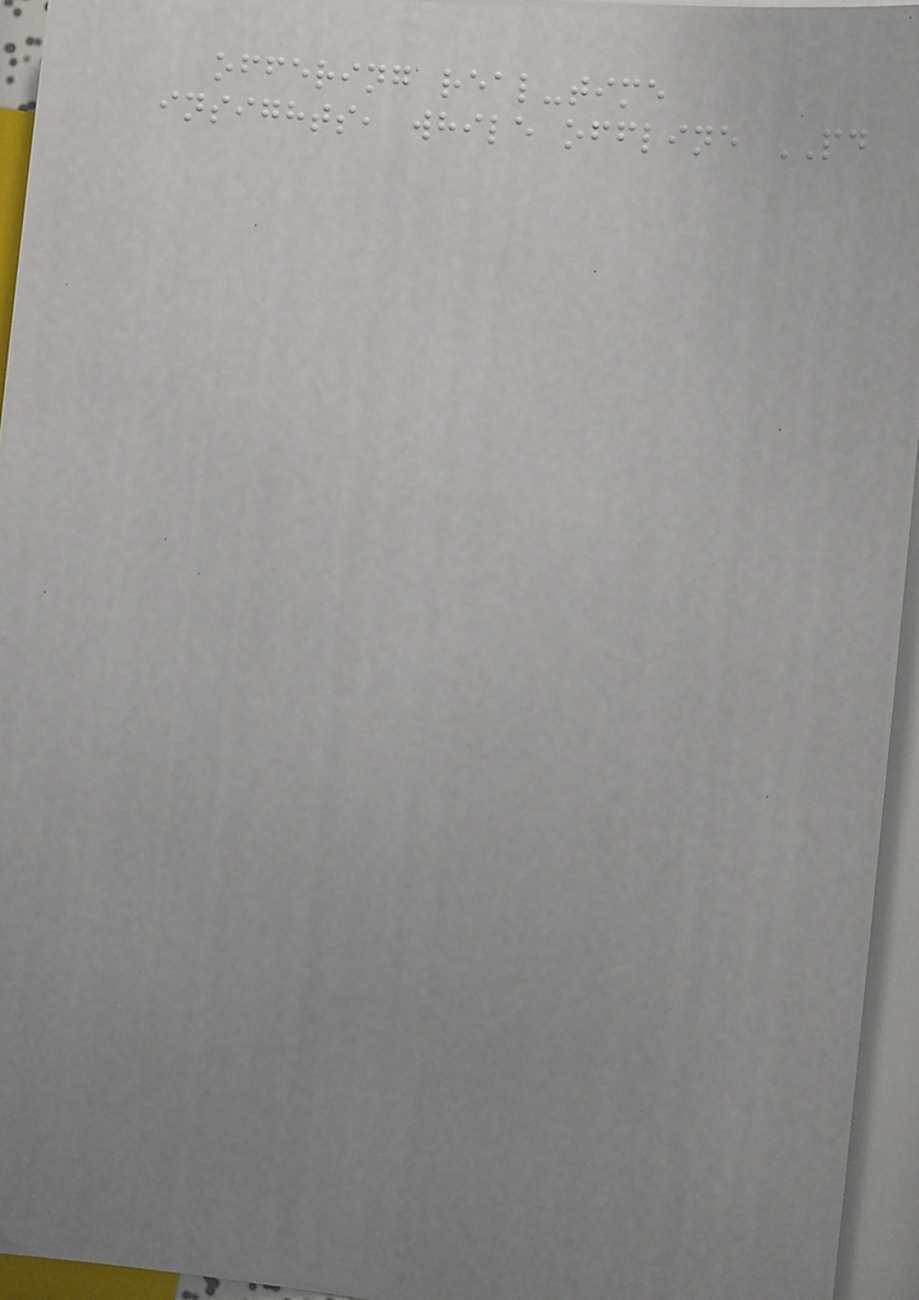offering real-time
insights, while offline PD
